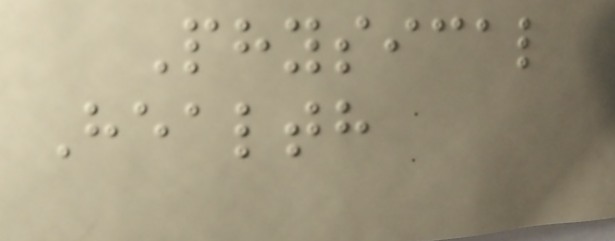Physical
Health
